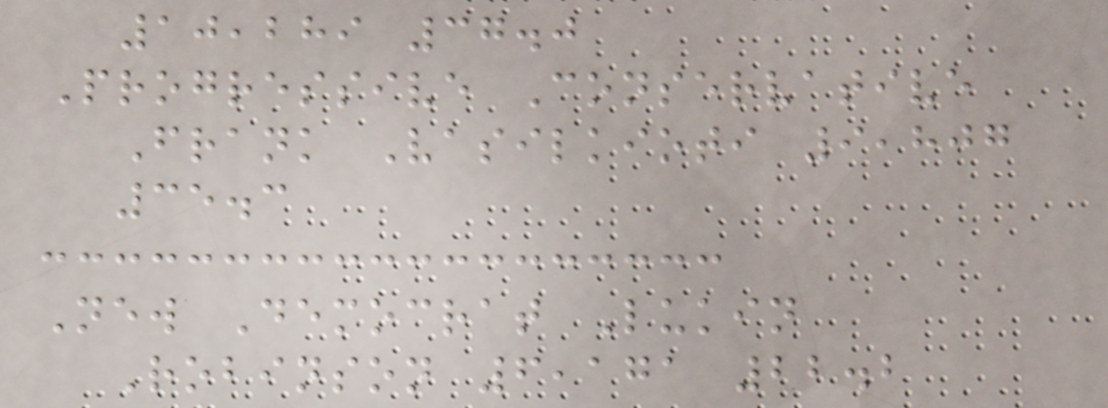10,289 37.0
Progressive Conservative
Frank Vasilkioti 9,807
35.3
New Democrat Lukin
Robinson 6,171 22.2
